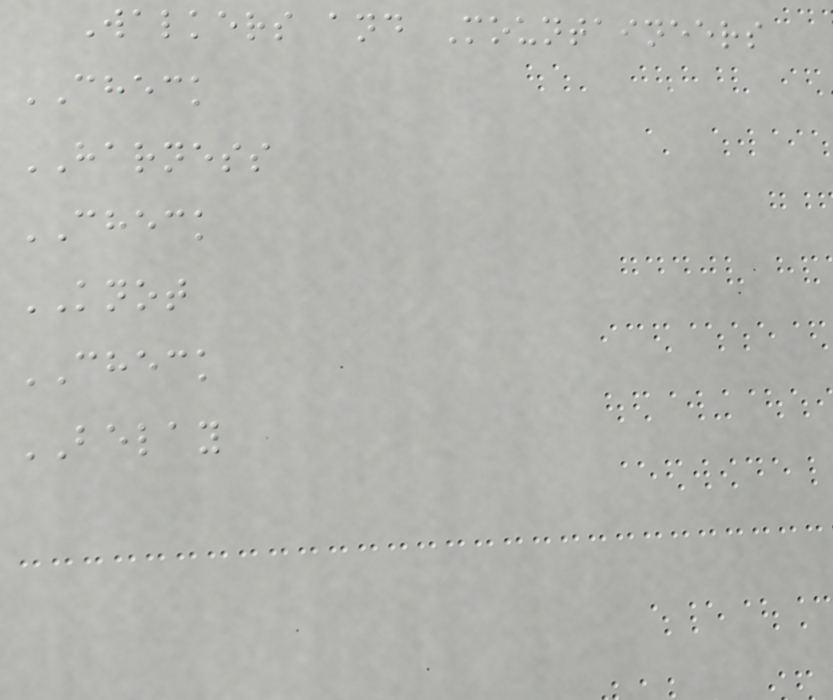Walkers and Mountaineers
CHECK
HARNESS
CHECK
KNOT
CHECK
BELAY
